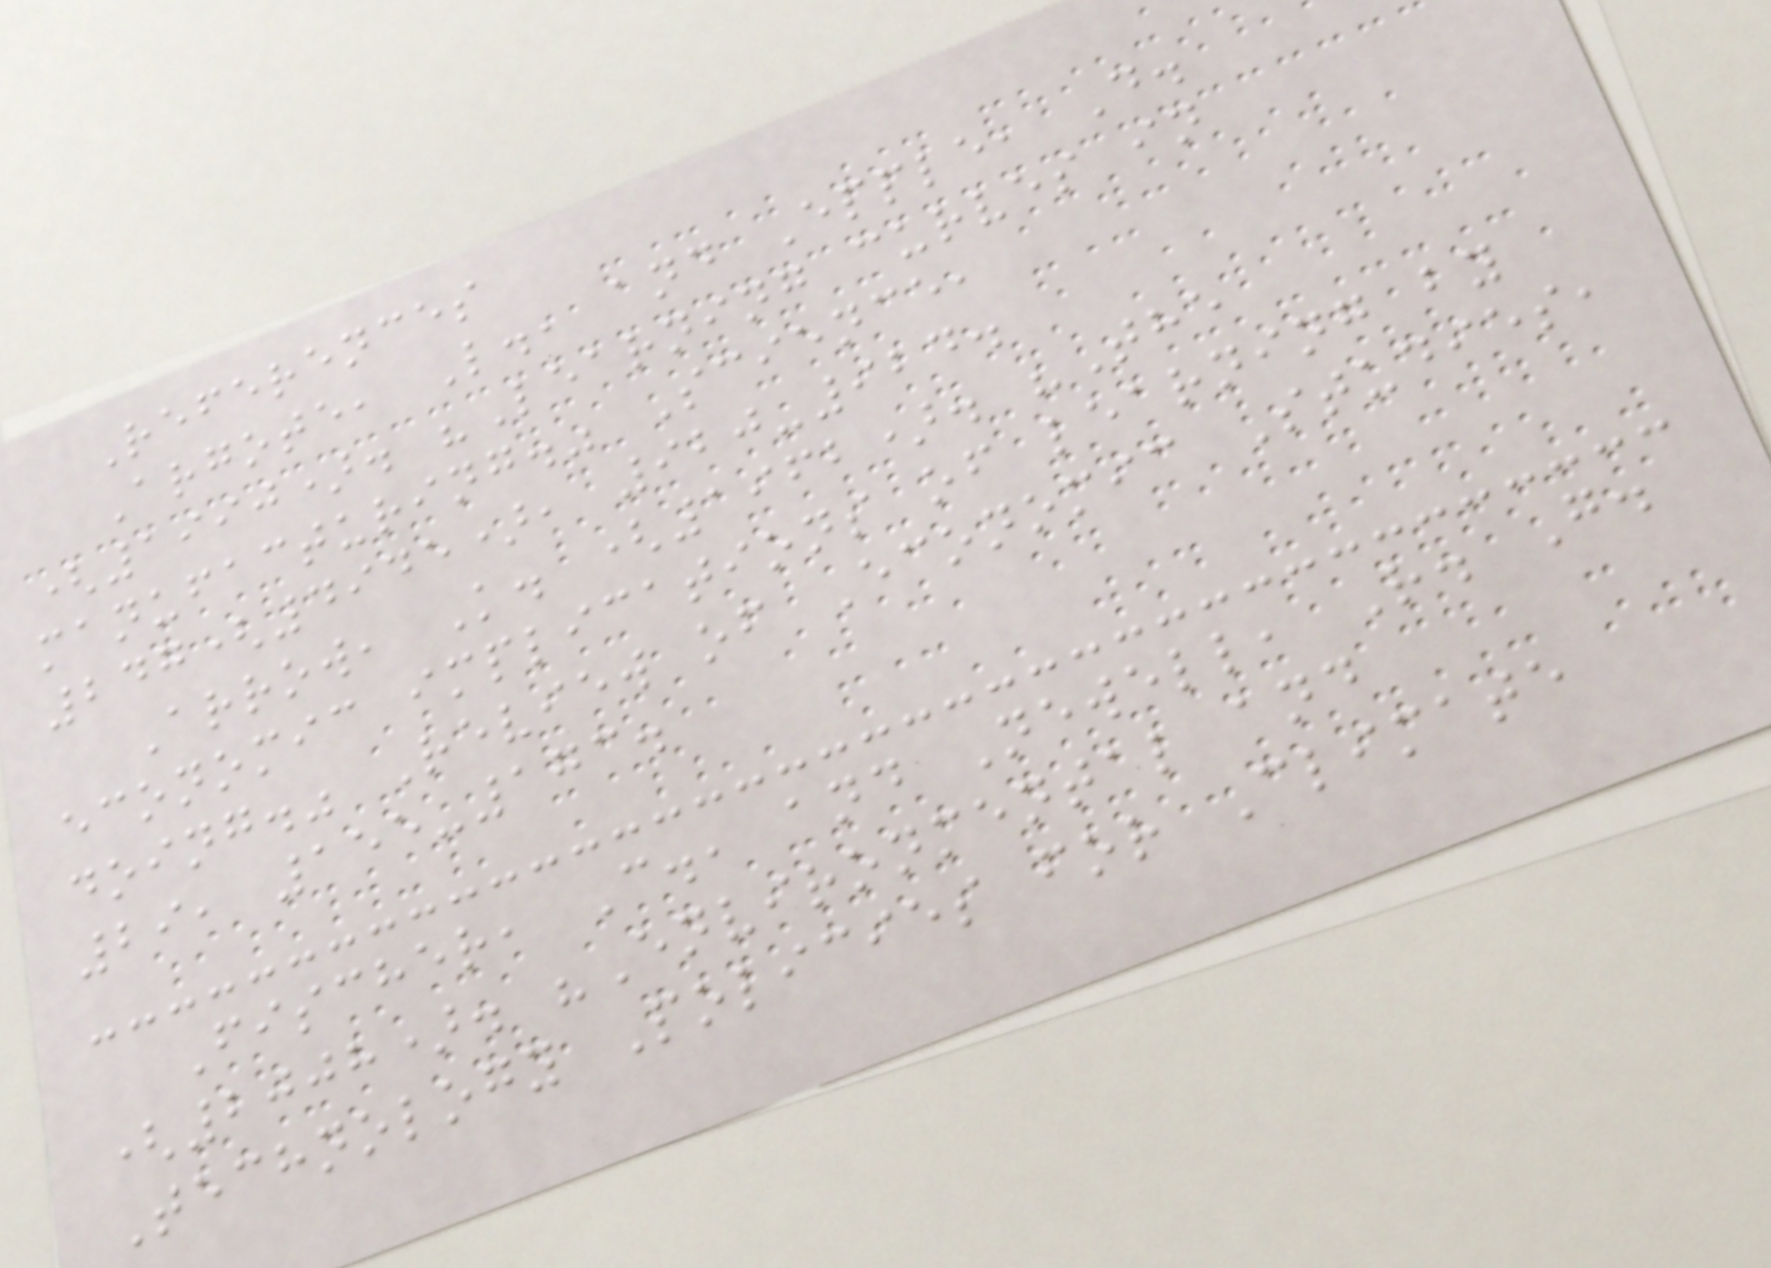References
Argote, L., and Epple, D.
(1990). "Learning curves in
manufacturing." Science,
247(4945), 920-924.
Arrow, K. (1962). "The
economic implications of learning by
doing." Review of Economic Studies,
29, 155-173.
Fischer, C., and Newell, R. G.
(2008). "Environmental and
Technology Policies for Climate
